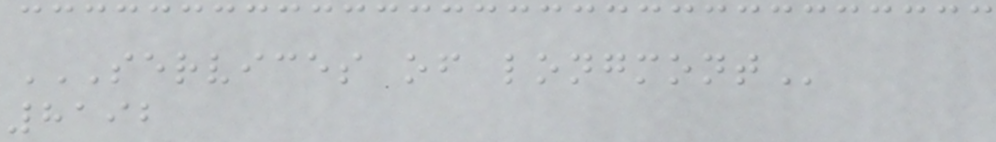SERVICES OF LONGMONT
8192
